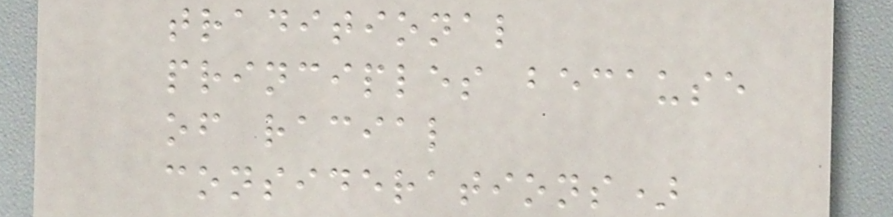traditional
principles because
of racial
considerations)
